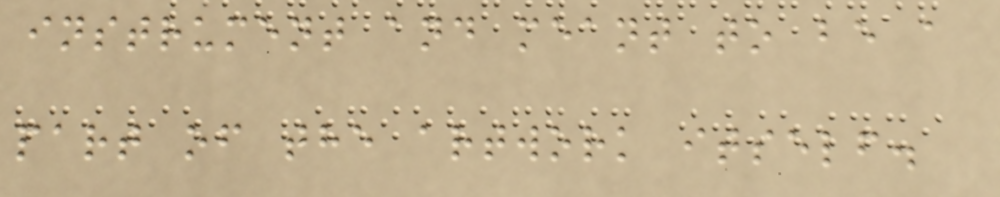instrument and meant to be a
part of the artwork itself.
